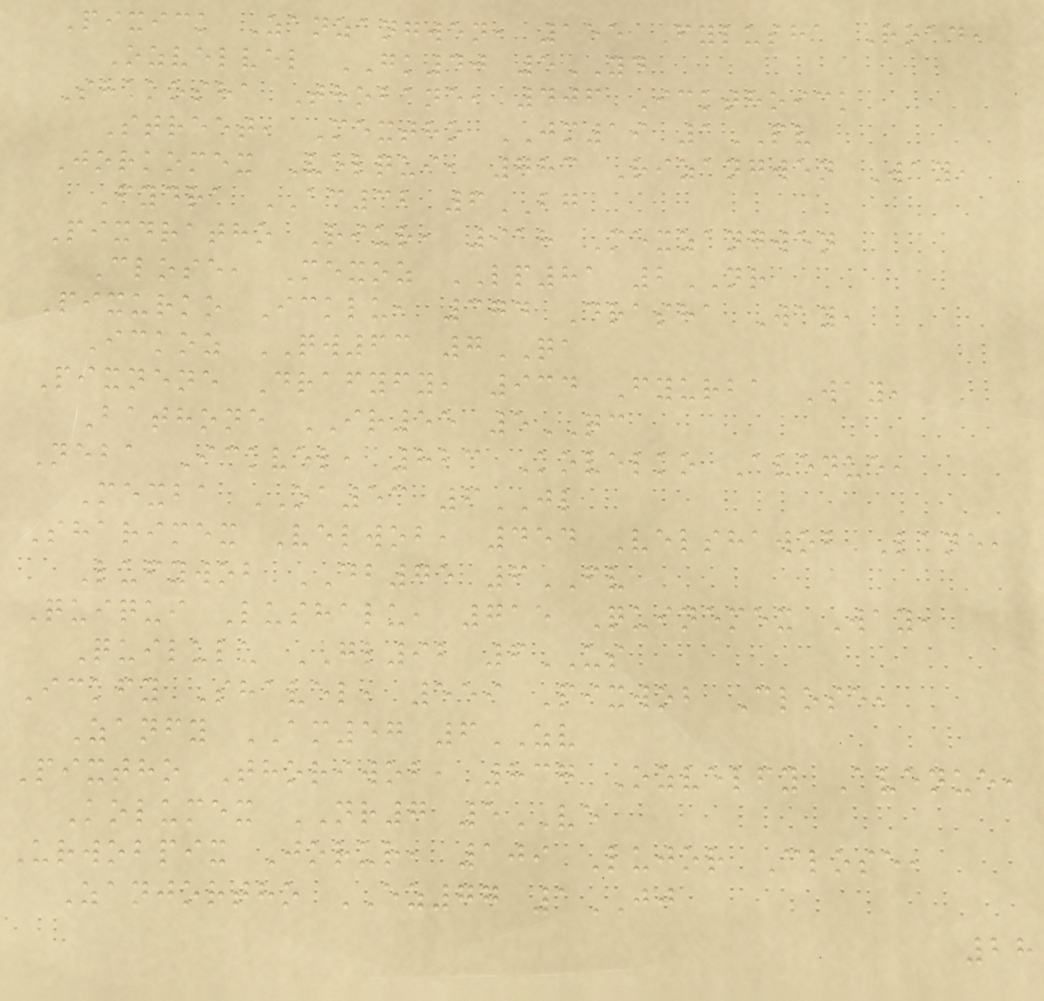Pixick Zanzangwen, 155 Fylusha Road,
Ozvelvel GK40 5YD
Shakosha Thobane, 406 Ickthoick
Street, Mextho JM19 1PV
Jorkomex Velqui, 783 Rizangwen Way,
Fydra AC32 6BG
Pixdratho Riur, 918 Mexzangwen
Close, Mexoz LP81 2NR
Pixurko Icklu, 374 Drasha Way,
Ickoz QW63 7QA
Pixnene Drafyfy, 934 Fyurba Way,
Bathone IR55 5QC
Neba Ickvel, 823 Kovelko Avenue,
Mexba OA53 6JL
Sharimex Velwob, 454 Velshawob Lane,
Lufywob DB75 6FV
Quiqui Lushalu, 715 Quinemex Way,
Quilulu GL92 6US
Ickfy Shavel, 559 Pixwob Close,
Zanfy AM57 6ZV
Pixtho Thoriwob, 837 Ozvelfy Avenue,
Kolumex NR7 5VE
Urwobpix Jorur, 109 Lujor Close,
Zanjortho EZ77 1JJ
28
